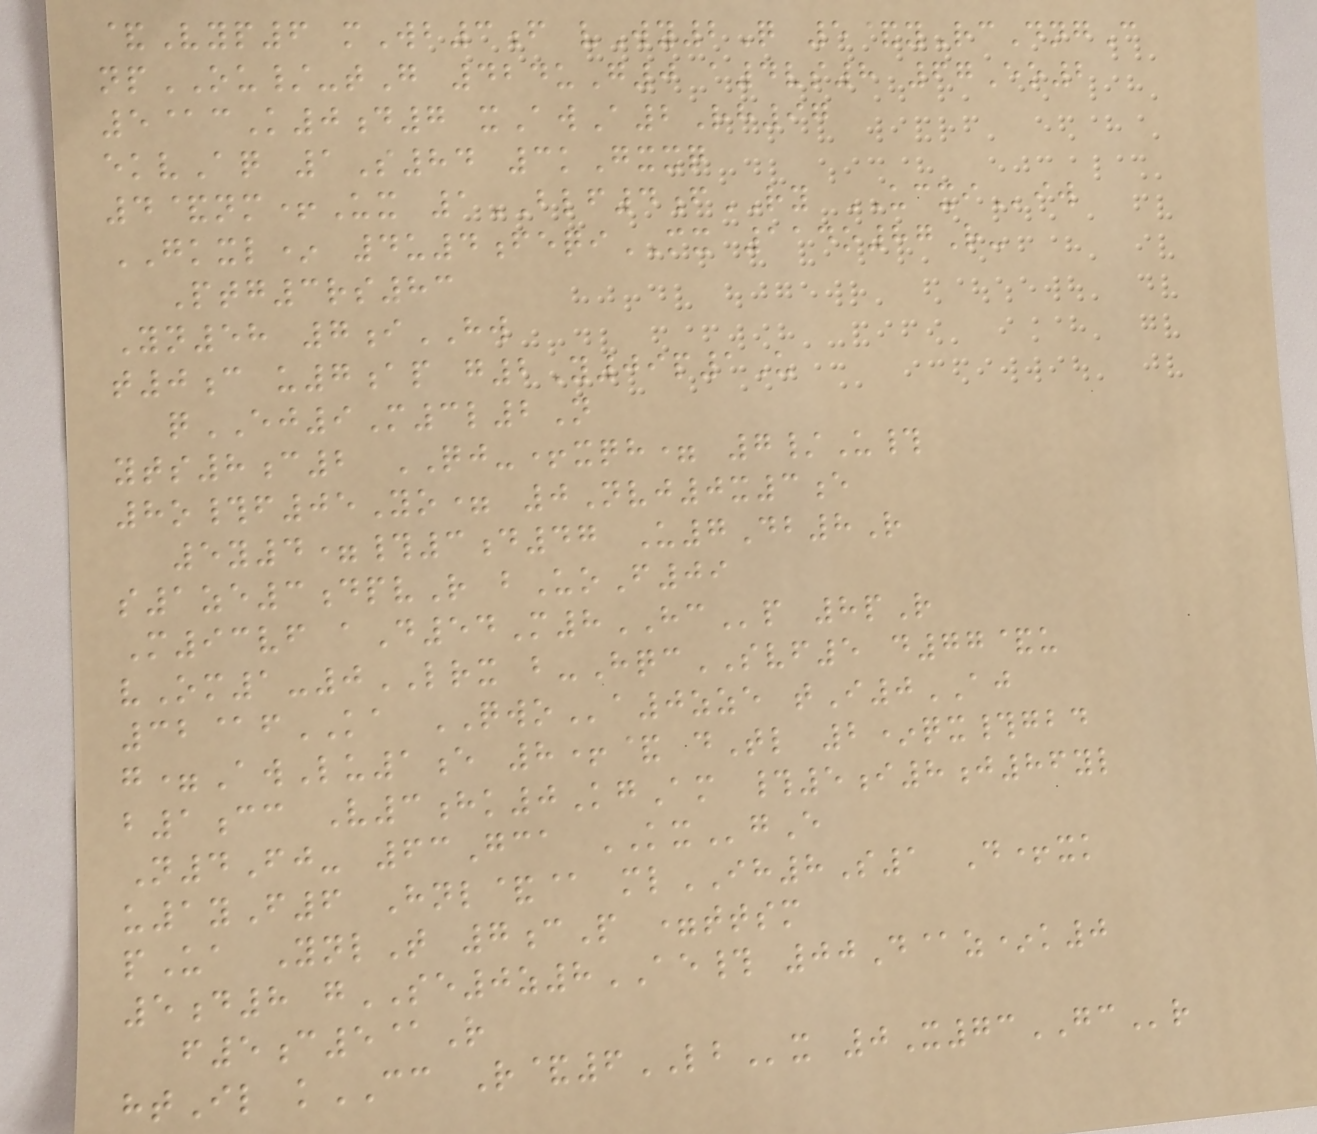&Vyp6 mWb3f vWy2Q 5&yRcDngC
npOU/-tG 424uG0 a4vs8 67Eo2
5@cK0d7 xAwA2Rh97
ekvAq 1S84 3kGxxq
4&nm+Ux 1BLF4fRY UCXIiw
GKXL* 4u4feqiMX 114o87R-
Ptg3rs83
Yn58 7iHW
t0c u7ap g2Y09p1U
qEJ9M3l2N
yts8c2 QJ-+xqh= 7/U#
8o#f05Yo= 0Nvj0x3e
5y4=#3d47 U7Db8R
s1ze3dpvR bUoF09
M93vf aD54M8HCp 8pR
vOm1-0LRX b-HqcSVF5 d77&u
32@fKA QWOa0zze tI0AJ
g=AwLu1e 8+& dTl 2*qx#gbd
b1cc V3hk0KgAm #5i8j86yl
N4Fj- 63Gca KXgE
u1yF6 Hnl&@ mlIH8S1 D+xk
pUa YnlT 7cP =ttsm
5d8 gSE0z8AE# 00D@z*k0
f5c5@R
htIl kCC R&6LBx 0X73GCr
